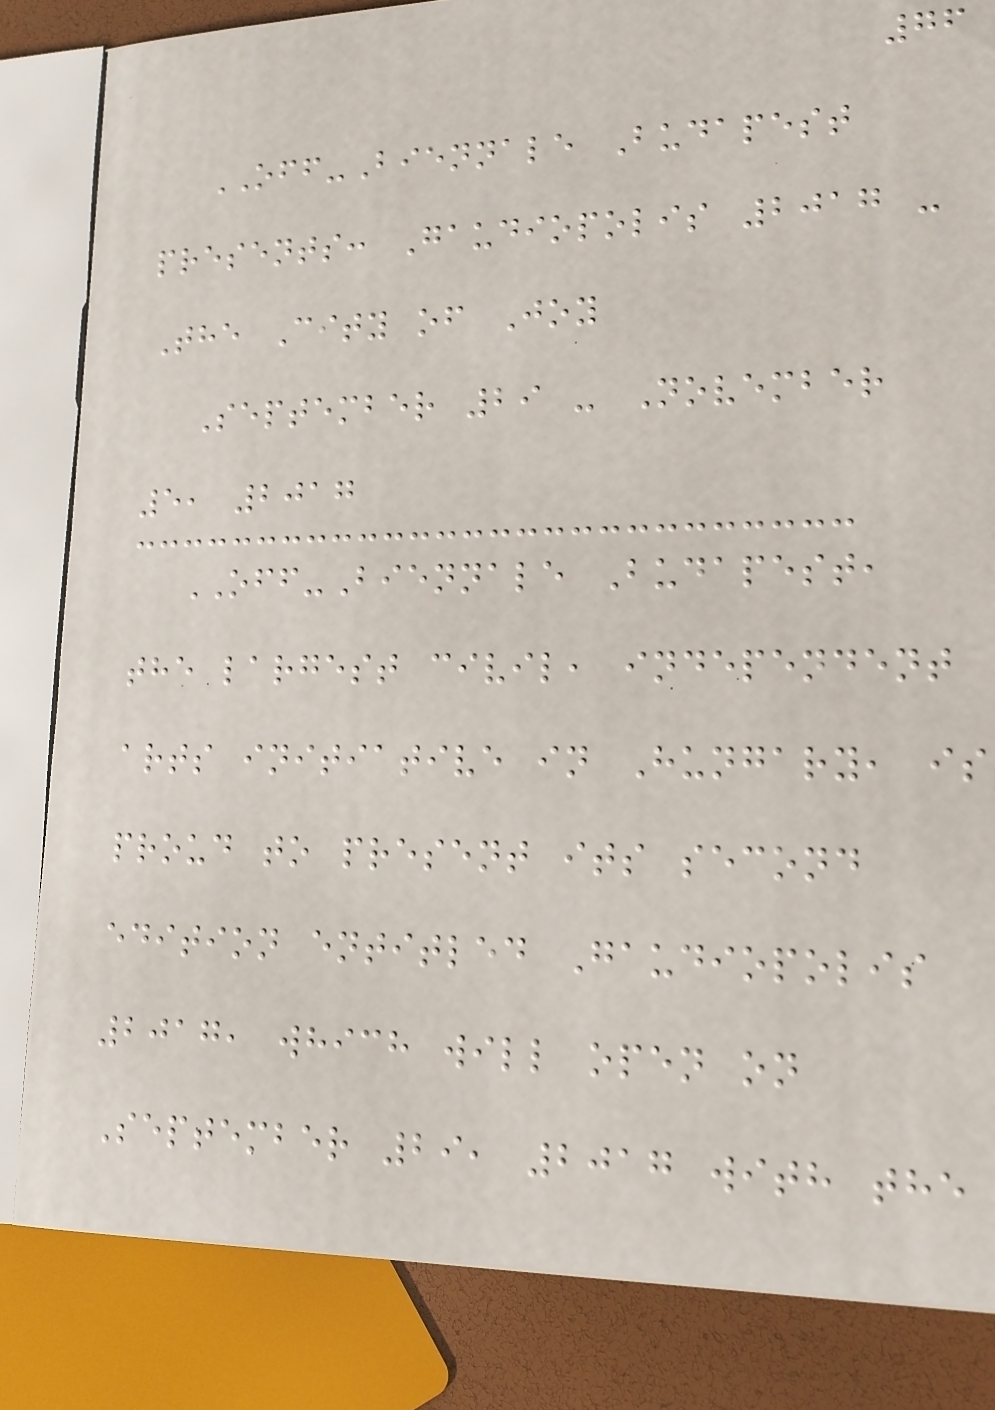76
OFF-Biennale Budapest
presents: Gaudiopolis 2017 -
The City of Joy
September 29 - November
5, 2017
OFF-Biennale Budapest,
the largest civil, independent
arts initiative in Hungary, is
proud to present its second
edition entitled Gaudiopolis
2017, which will open on
September 29, 2017 with the
